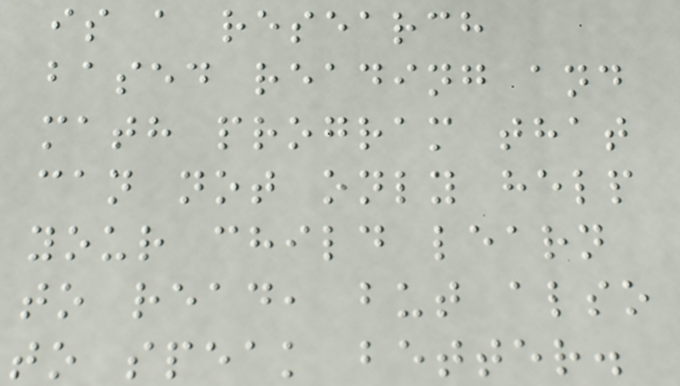is a research
based reading and
math program that
can not only help
your child learn
to read, but also
to speak better.
